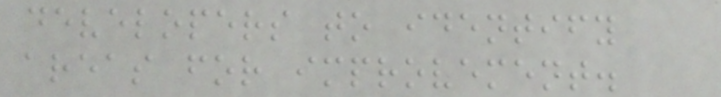developers to identify
areas for improvement.
